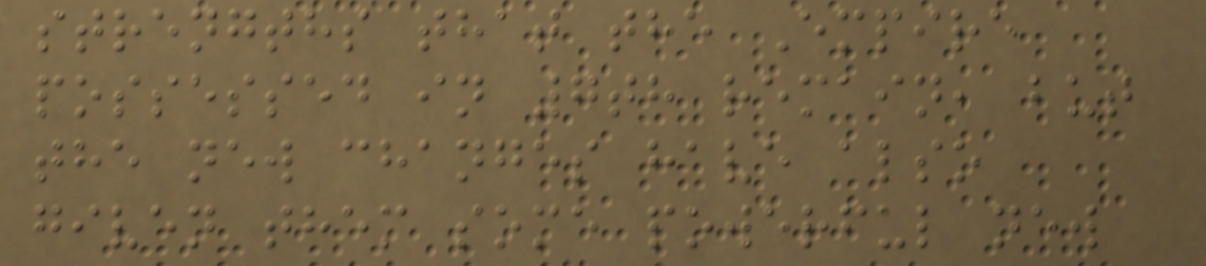strengths that the Empire
possessed in 7th remain, but
the new changes have also
given them some powerful new
